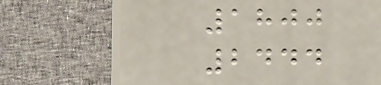1800
2444
